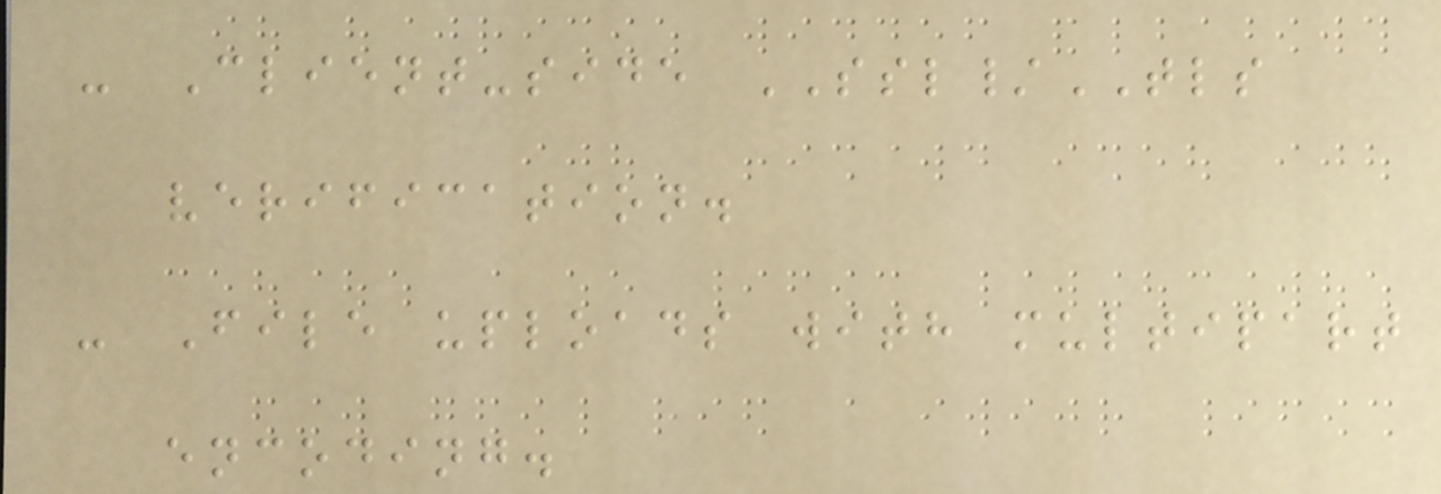- Client-side SSL/TLS
verification.
- File uploads with multipart
encoding.
